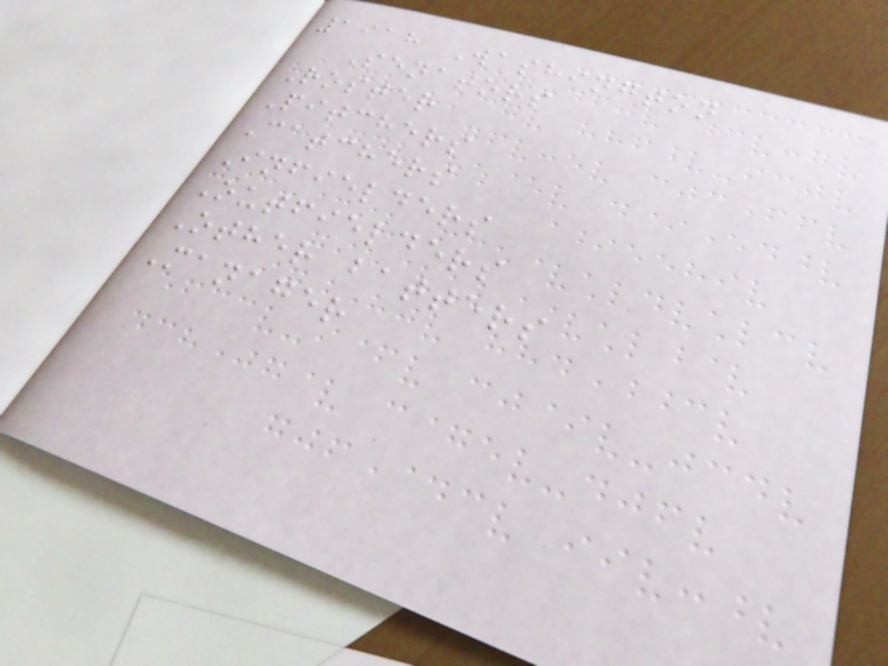1918 Washington
Senators
Roster
Pitchers
Catchers
Infielders
Outfielders
Other batters
Manager
